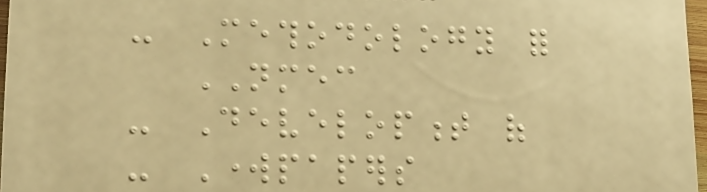- Methodology for
NMEC
- Development of
- Workpapers
